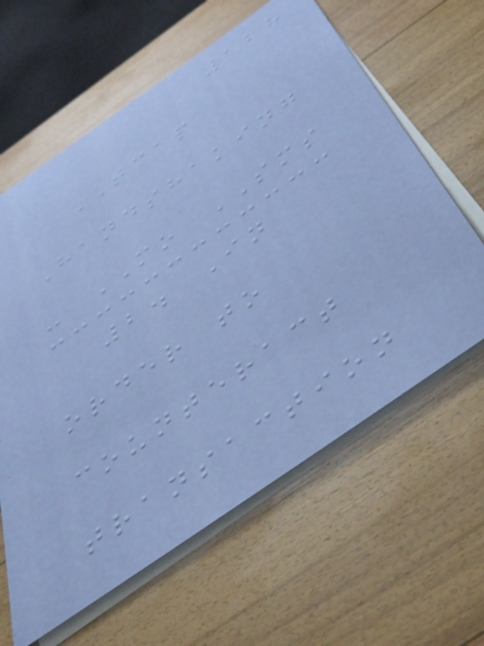128
TCAP
Handshaking
- MO SMS
2. In
order to
counteract
transaction
